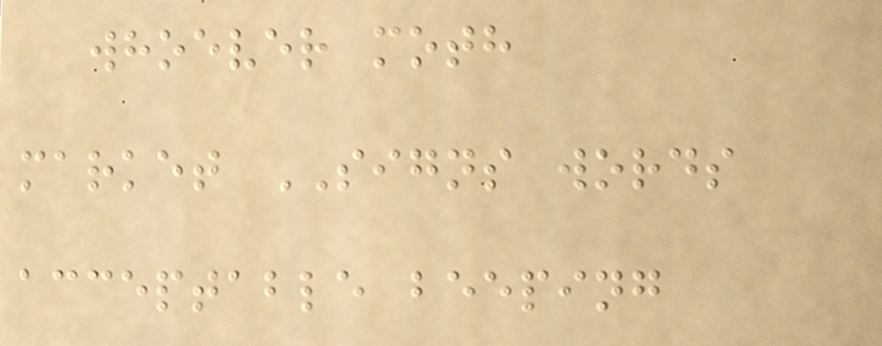whoever moth
market SIGNS words
acceptable beeping
